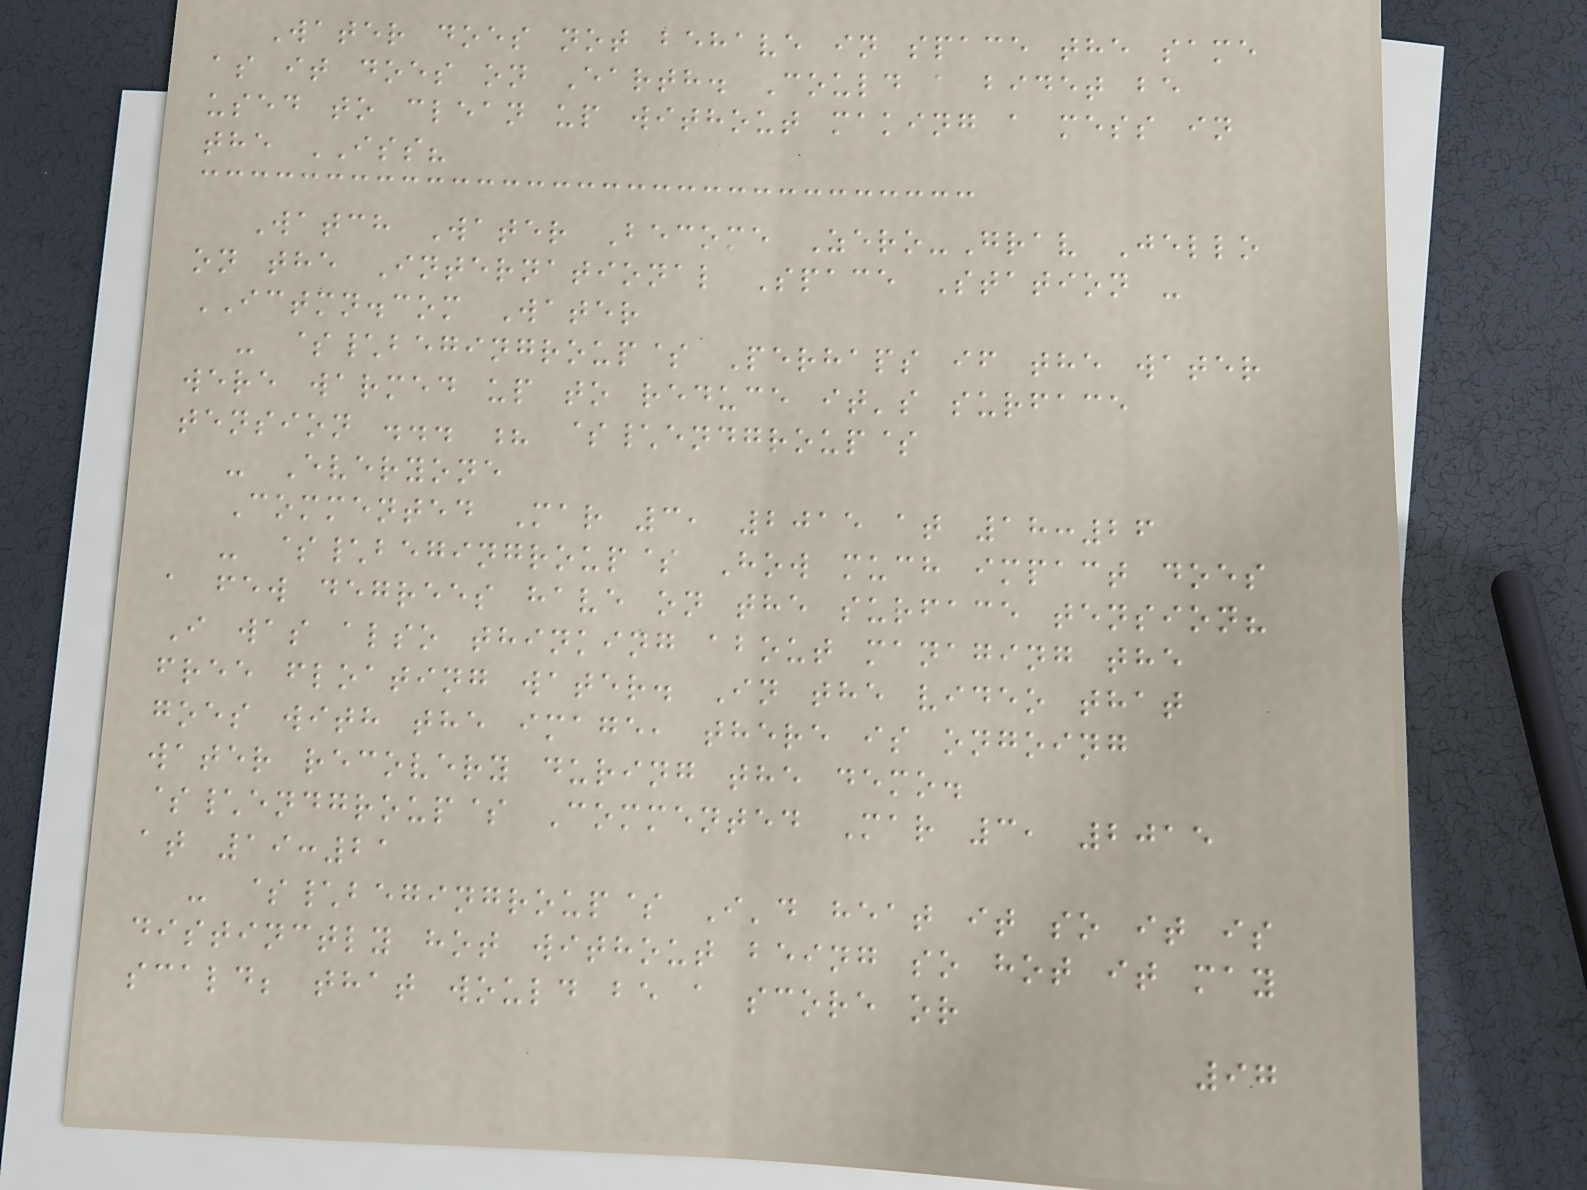Water does not behave in space the same
as it does on Earth. Could a bidet be
used to clean up without making a mess in
the ISS?
Watch Water Become Zero-Grav Jello
on the International Space Station -
ICTMN.com Water
- $\begingroup$ Perhaps if the water
were warmed up to reduce it's surface
tension ... ? $\endgroup$
- Everyone
Commented Mar 3, 2015 at 18:26
- $\begingroup$ How much impact does
a few degrees have on the surface tension?
I was also thinking about managing the
free floating water. In the video that
goes with the image, there is ongoing
water recovery during the demo.
$\endgroup$ Commented Mar 3, 2015
at 19:21
- $\begingroup$ I'd heat it so it is
distinctly hot without being so hot it may
scald; that would be a score or
97
